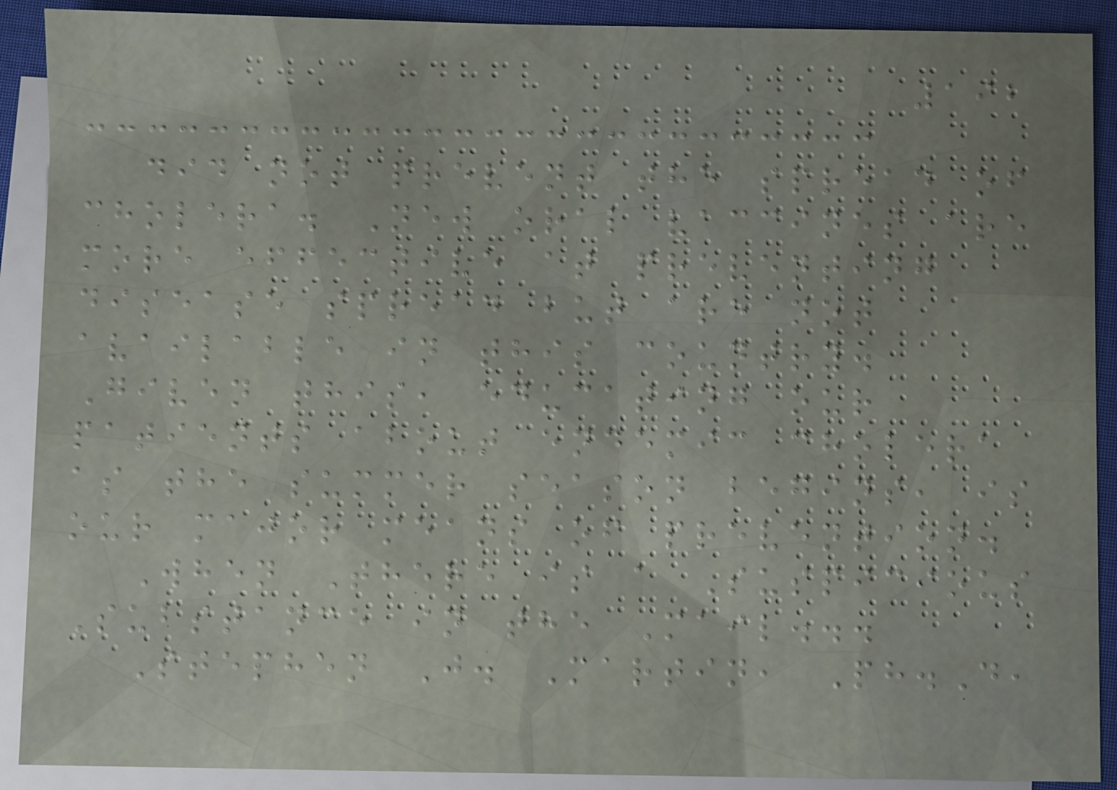192
did not prevent the spread of
cholera. New oral vaccines are
more effective at preventing
disease spread but are not
available in this country.
Given this, educating our
patients about endemic cholera
as the summer season begins, is
our major means of prevention.
When There is a Suspicious
Substance in the Mail...
Stephen J. Martin, Ph.D,
